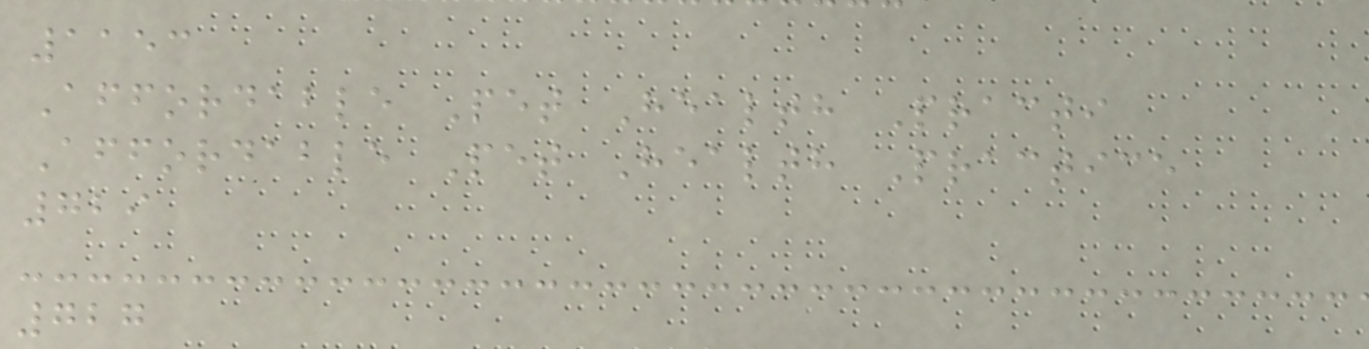1153
Affordable Pet Health Practi
Affordable Pet Health Practice
729
727
